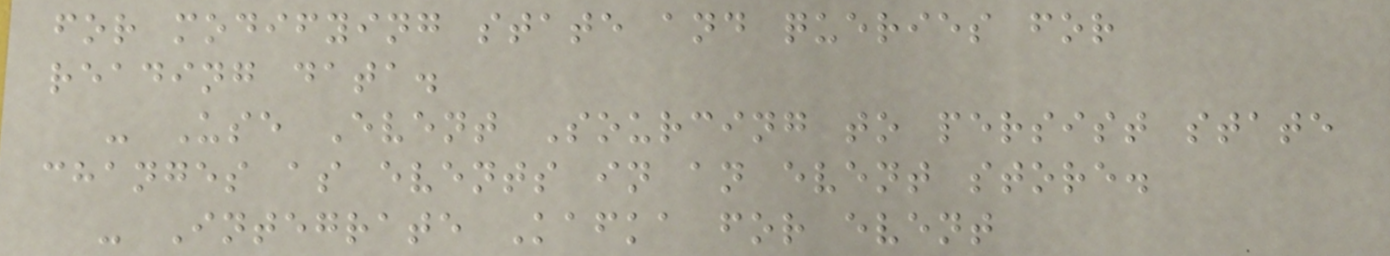for modifying state and queries for
reading data.
- Use Event Sourcing to persist state
changes as events in an event store.
- Integrate Kafka for event
